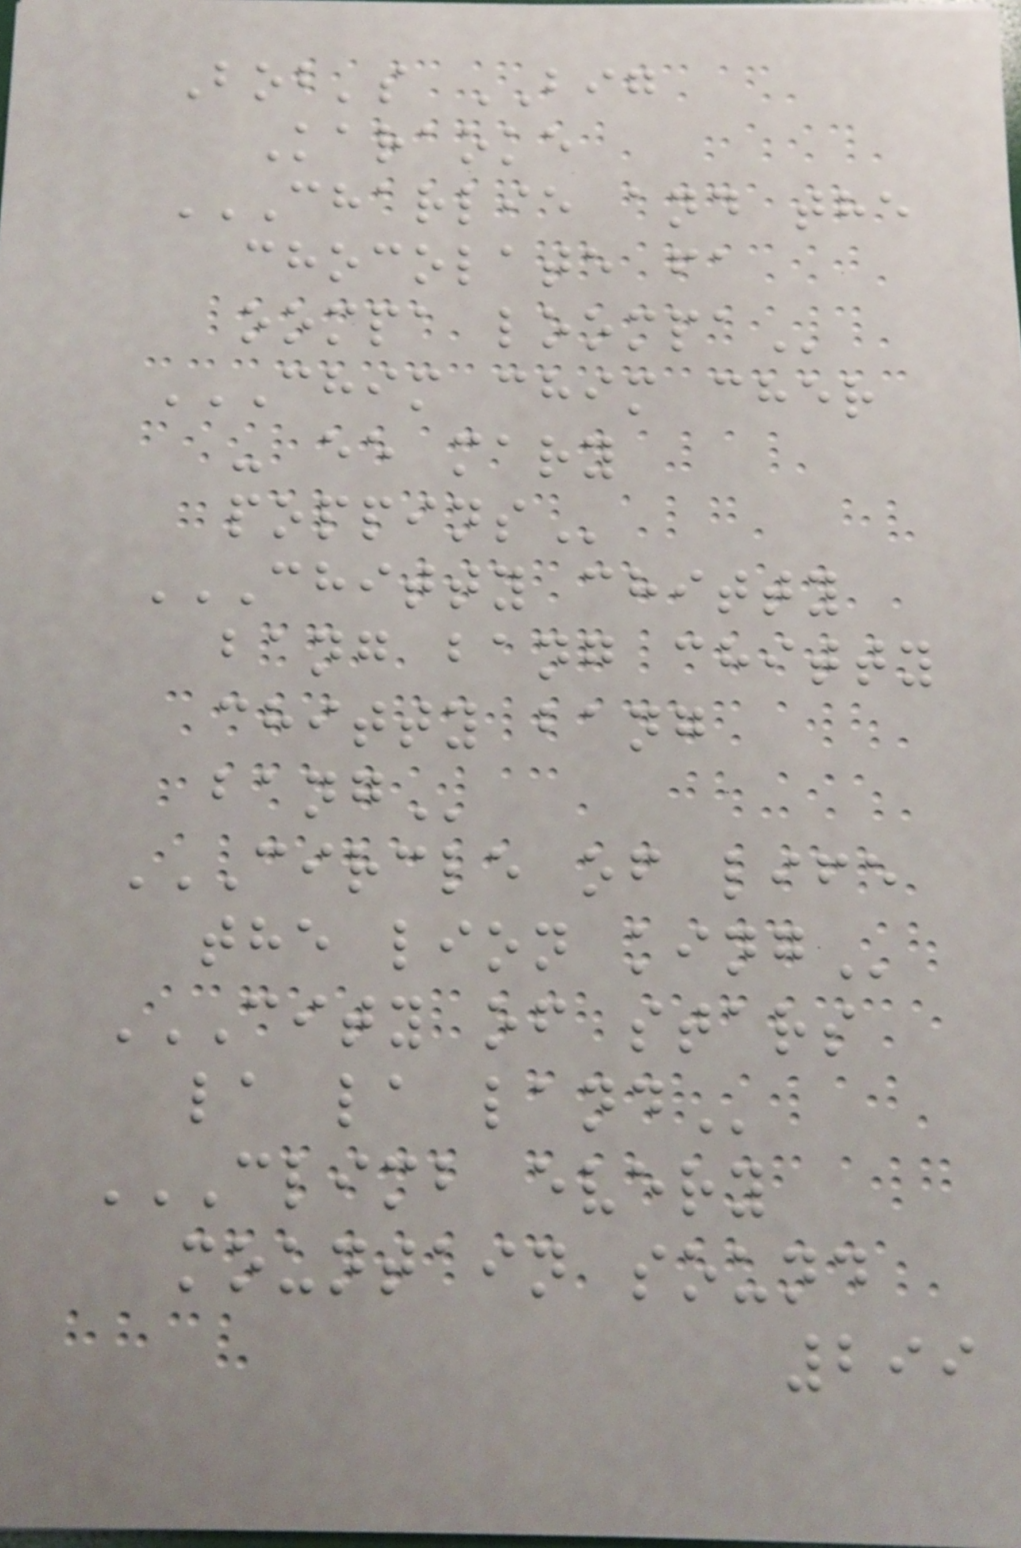Bob's BIG
Karaoke
CHARLIE AND THE
CHOCOLATE FA
OOMPA LOOMPA
CHIM CHIM CHER
- EE MARY
POPPINS
CHITTY CHITTY
BANG BANG CHITTY
CHITTY BANG
BANG
CIRCLE OF LIFE
THE LION KING
CITY OF STARS
LA LA LAND
CLIMB EVERY
MOUNTAIN SOUND
299
